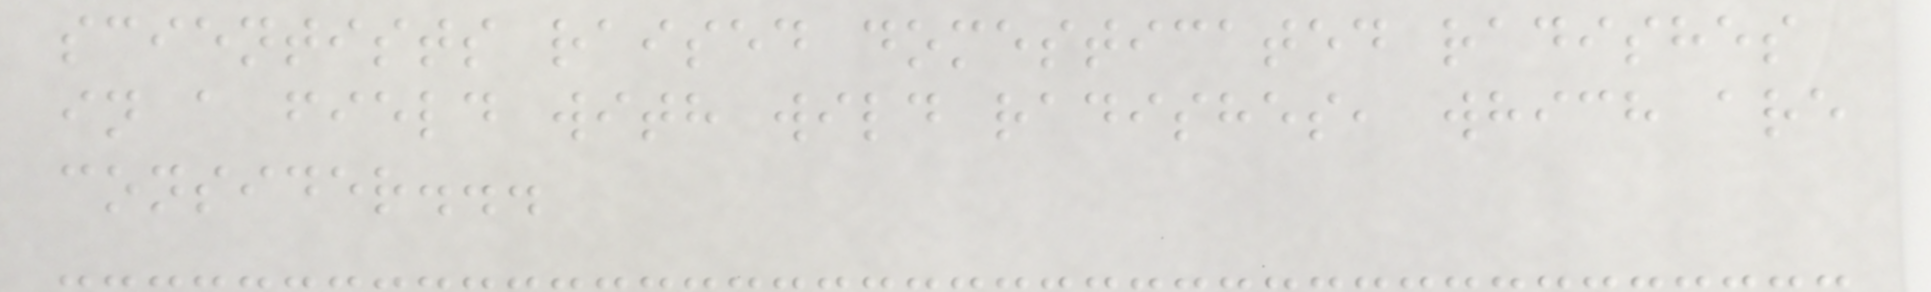scientists raised domesticated radishes
in a field with wild radishes, which are
consider...
